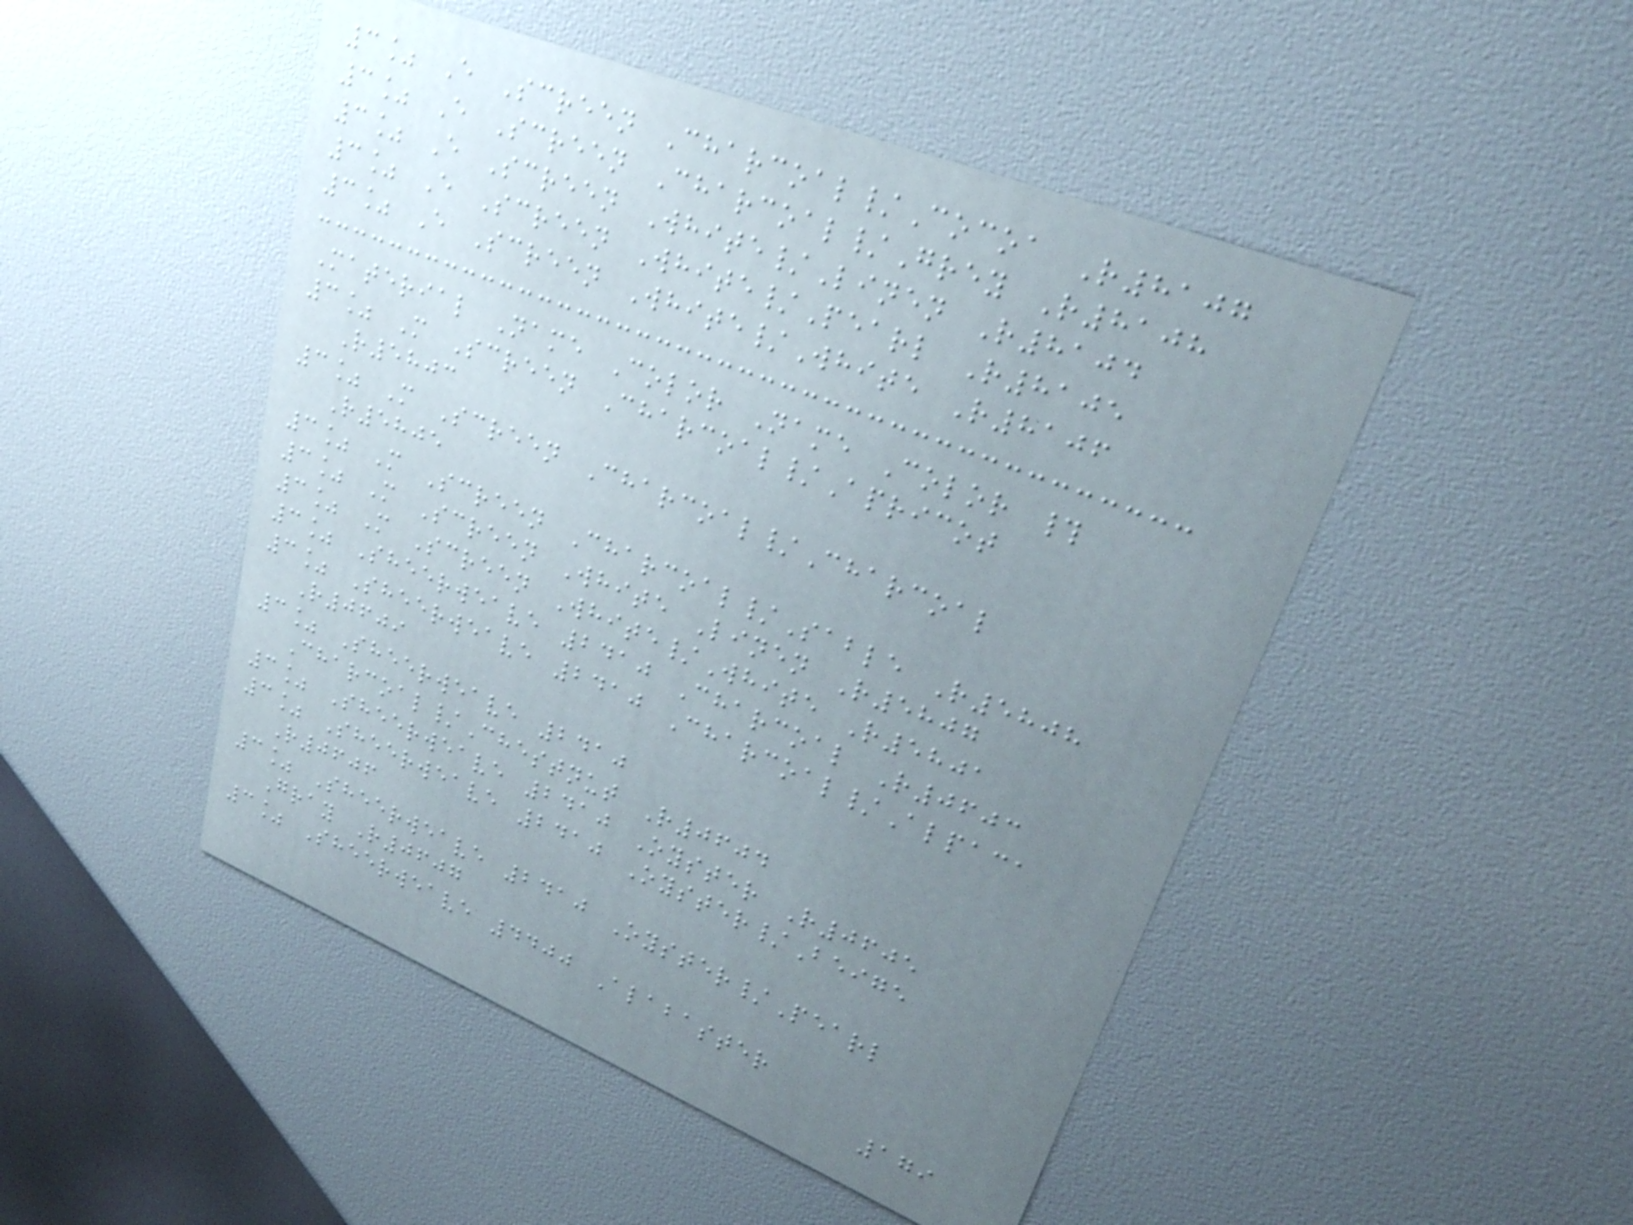3% E Screen Charcoal/Cocoa R8107
3% E Screen Charcoal/Grey R8108
3% E Screen White/Linen R8104
3% E Screen White/Pearl R8105
3% E Screen White/White R8106
Material Name Color Name Color #
3% M Screen Charcoal/Apricot
R5803
3% M Screen Charcoal/Charcoal
R5805
3% M Screen Charcoal/Sable R5808
3% M Screen White Linen R5807
3% M Screen White/White R5801
3% Sheerweave 2410 Charcoal R0603
3% Sheerweave 2410 Charcoal/Alpaca
R0609
3% Sheerweave 2410
Charcoal/Chestnut R0604
3% Sheerweave 2410 Oyster R0605
3% Sheerweave 2410 Oyster/Beige
R0606
3% Sheerweave 2410 Oyster/Pearl
Gray R0607
3% Sheerweave 4400 Alabaster
179
